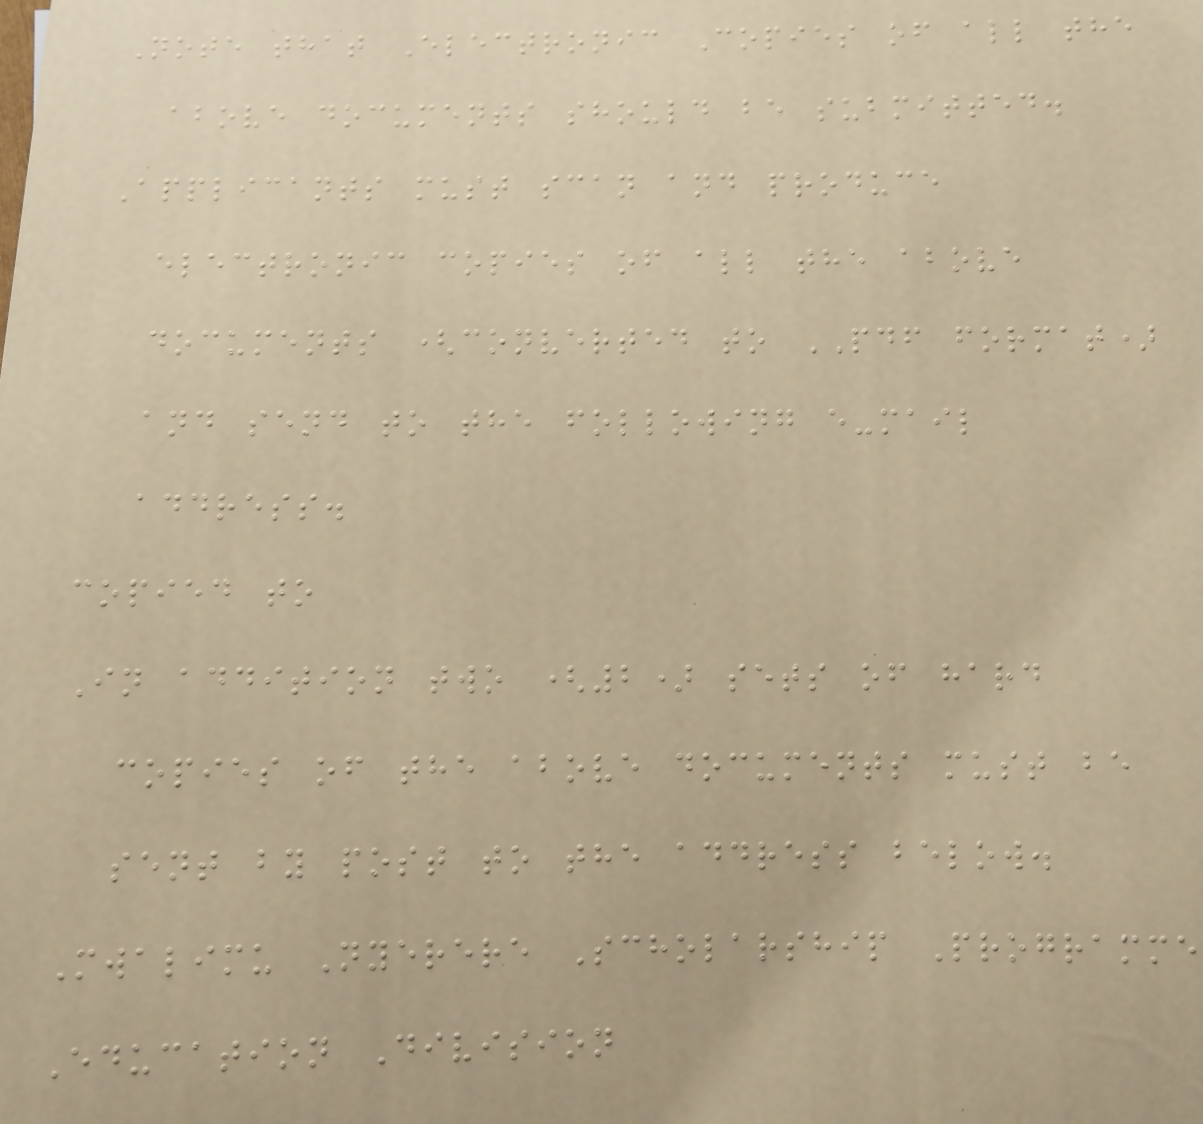Note that Electronic Copies of all the
above documents should be submitted.
Applicants must scan and produce
electronic copies of all the above
documents (converted to PDF format)
and send to the following e-mail
address.
copied to
In addition two (2) sets of hard
copies of the above documents must be
sent by post to the address below.
Mwalimu Nyerere Scholarship Programme
Education Division
